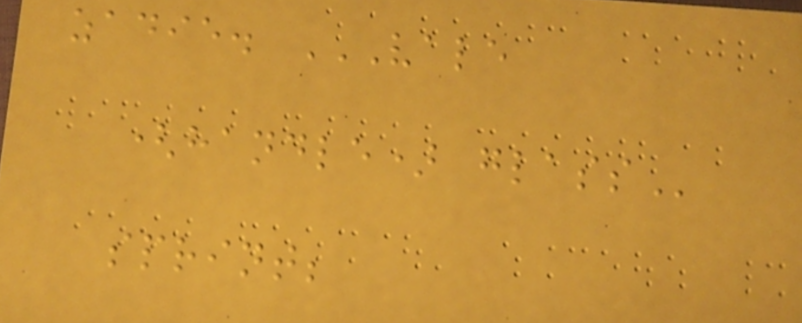zadie. VALE
(HANDLE) GLASS
sprint;
